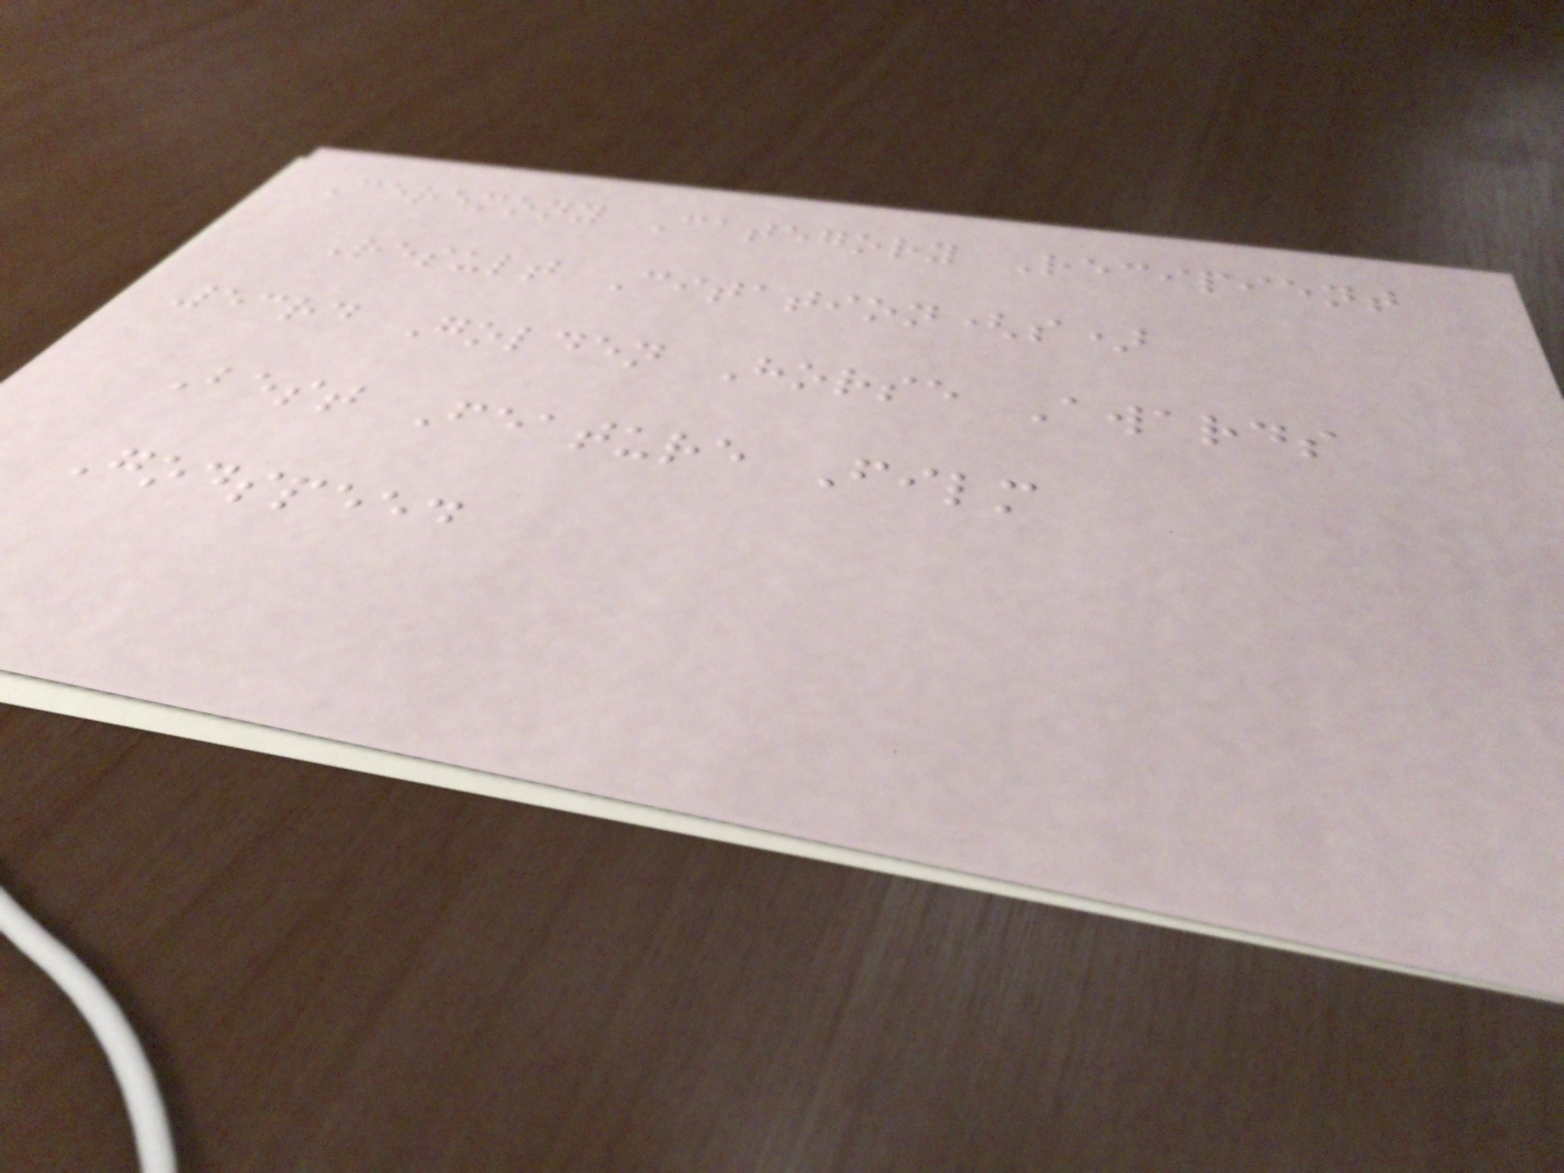Ceremony Category Recipient
Result Citation(s)
53rd Golden Horse Awards
Best Feature Film
Godspeed
